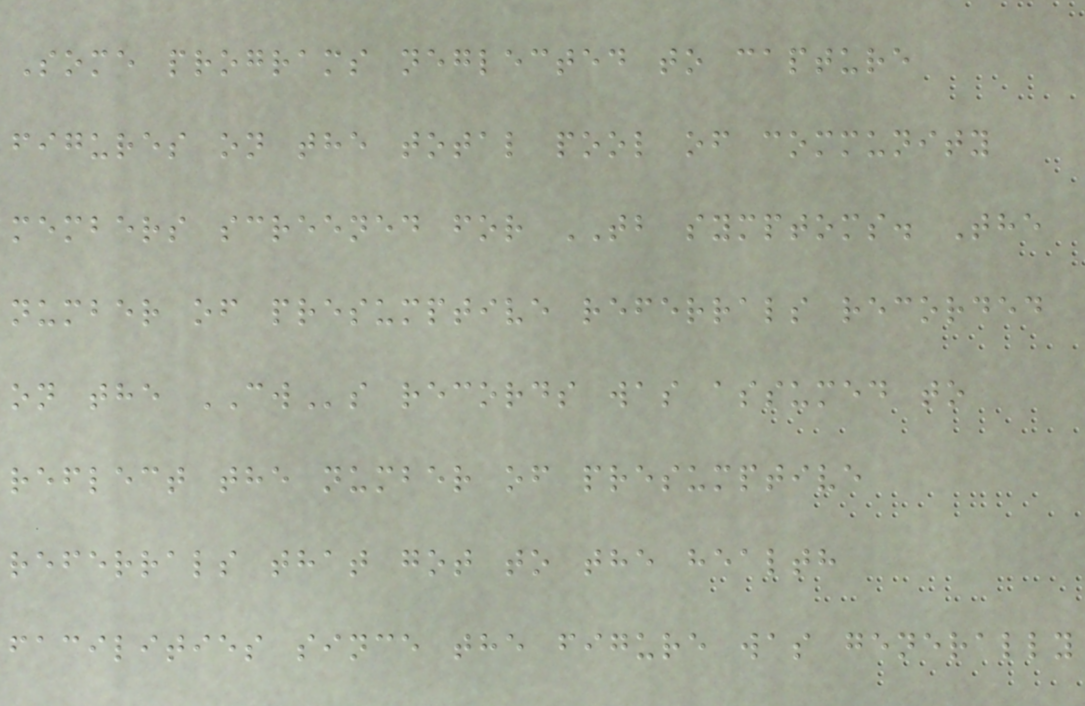Some programs neglected to capture
figures on the total pool of community
members screened for TB symptoms. The
number of presumptive referrals recorded
on the CWs records was assumed to
reflect the number of presumptive
referrals that got to the health
facilities since the figure was generally
